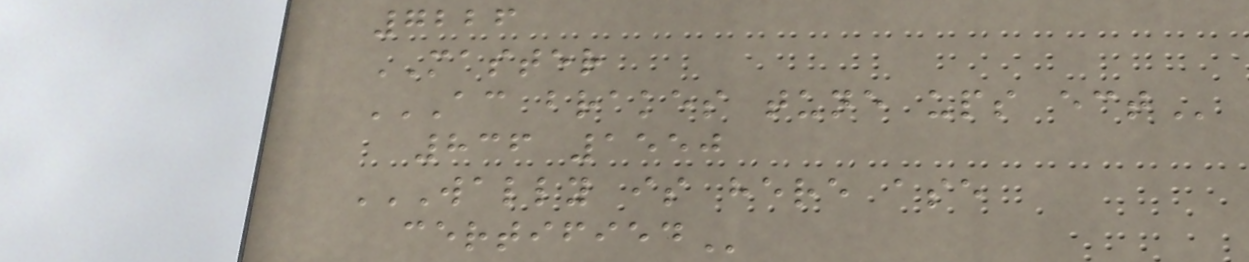7226
MASTER
AC BRAKES TUNE UPS ECT
836 1550
WALLY IS HERE ASE
CERTIFIED
